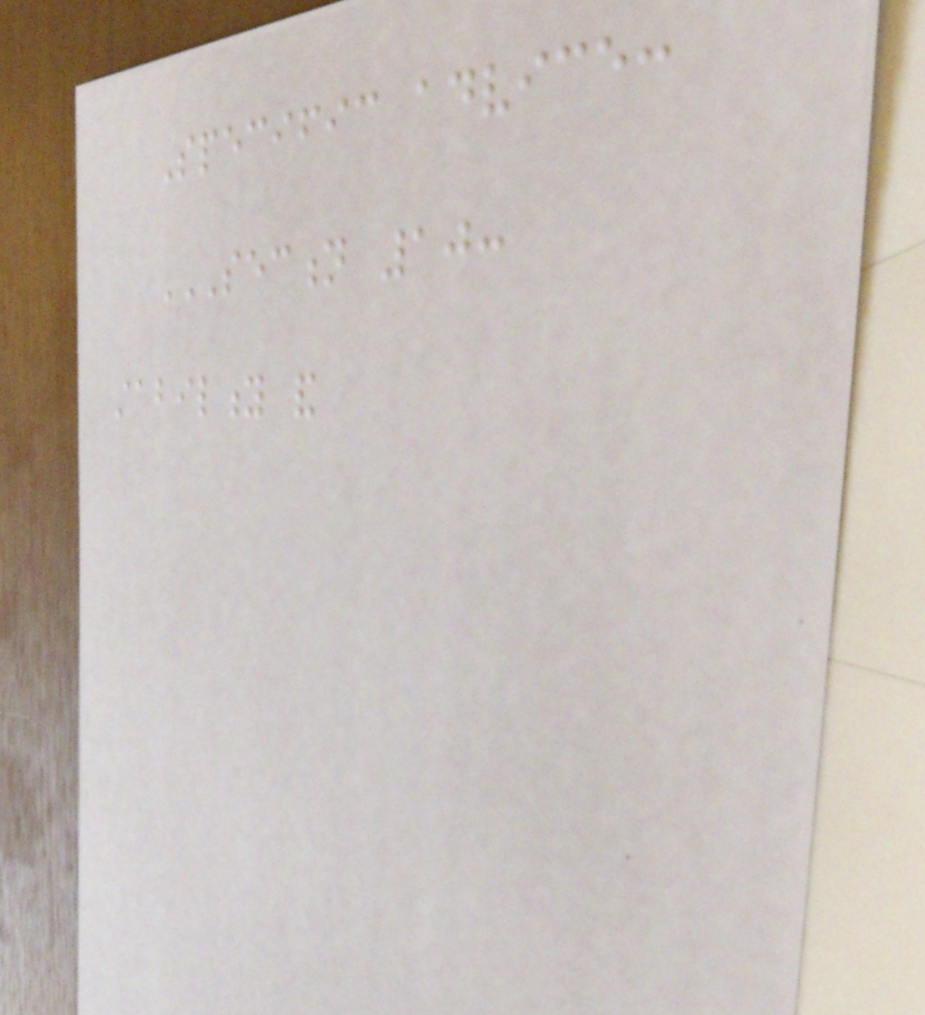Specific advice:
SECTION 10:
STABILITY AND
